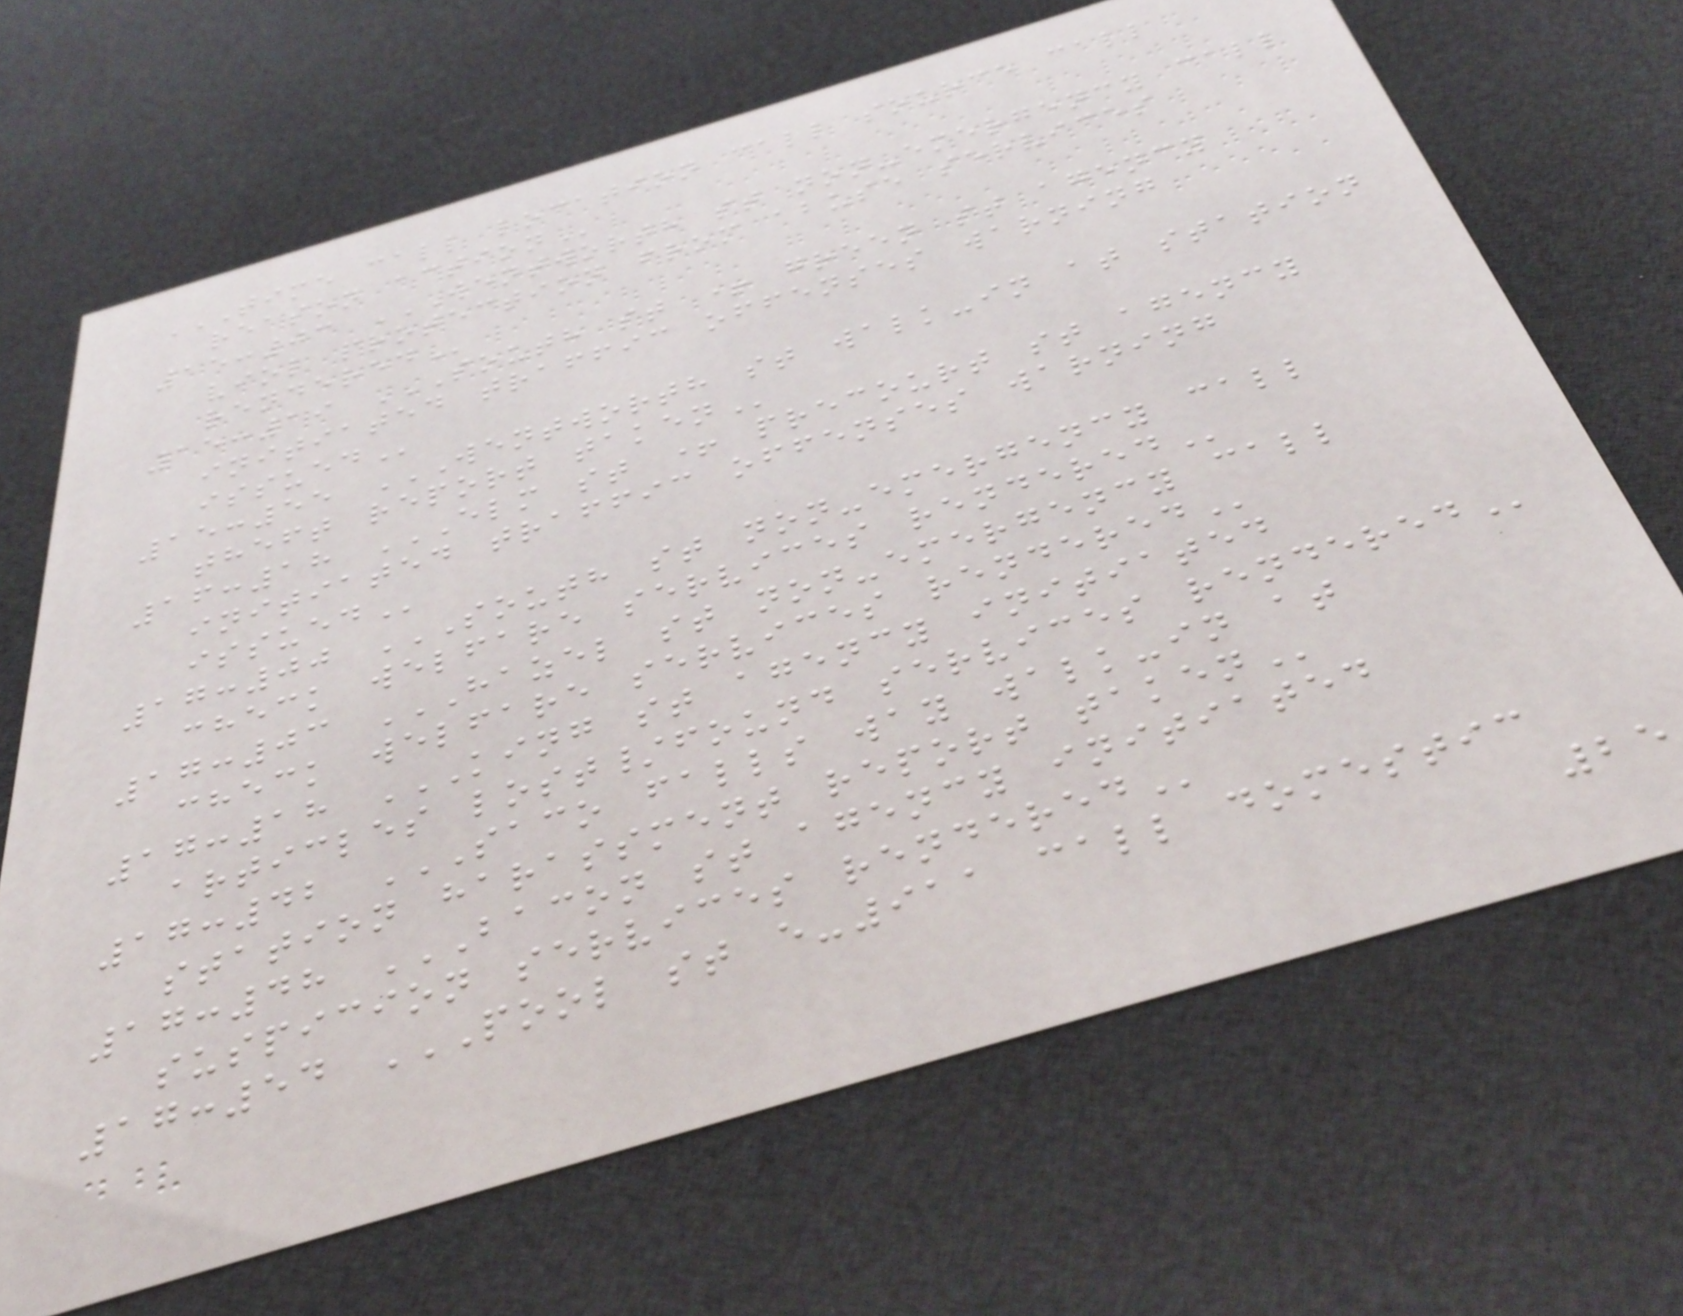TIME CALL LOCATION CALL SOURCE CALL
REASON ACTION
15:03 WENTWORTH ST NON-EMERGENCY CALL
VIOL PROTECTION FROM ABUSE SERVICES
RENDERED
15:19 SOUTH ST + GREEN ST AGENCY
INITIATED TRAFFIC OFFENSES WARNING
ISSUED
15:55 WENTWORTH ST WALK-IN AT STATION
THEFT REPORT TAKEN
16:18 ELM ST + PRECOURT ST AGENCY
INITIATED TRAFFIC OFFENSES WARNING
ISSUED
17:00 SOUTH ST NON-EMERGENCY CALL
CHECK WELFARE SERVICES RENDERED
17:03 HAZEL ST NON-EMERGENCY CALL
CHECK WELFARE SERVICES RENDERED
17:18 KING ST AGENCY INITIATED
ARTICLES LOST/FOUND SERVICES RENDERED
17:42 SACO FALLS WAY WALK-IN AT
STATION HARASSMENT REPORT TAKEN
17:48 BACON ST AGENCY INITIATED
SUSPICION SERVICES RENDERED
17:54 POOL ST E-911 CALL DOMESTIC
25
